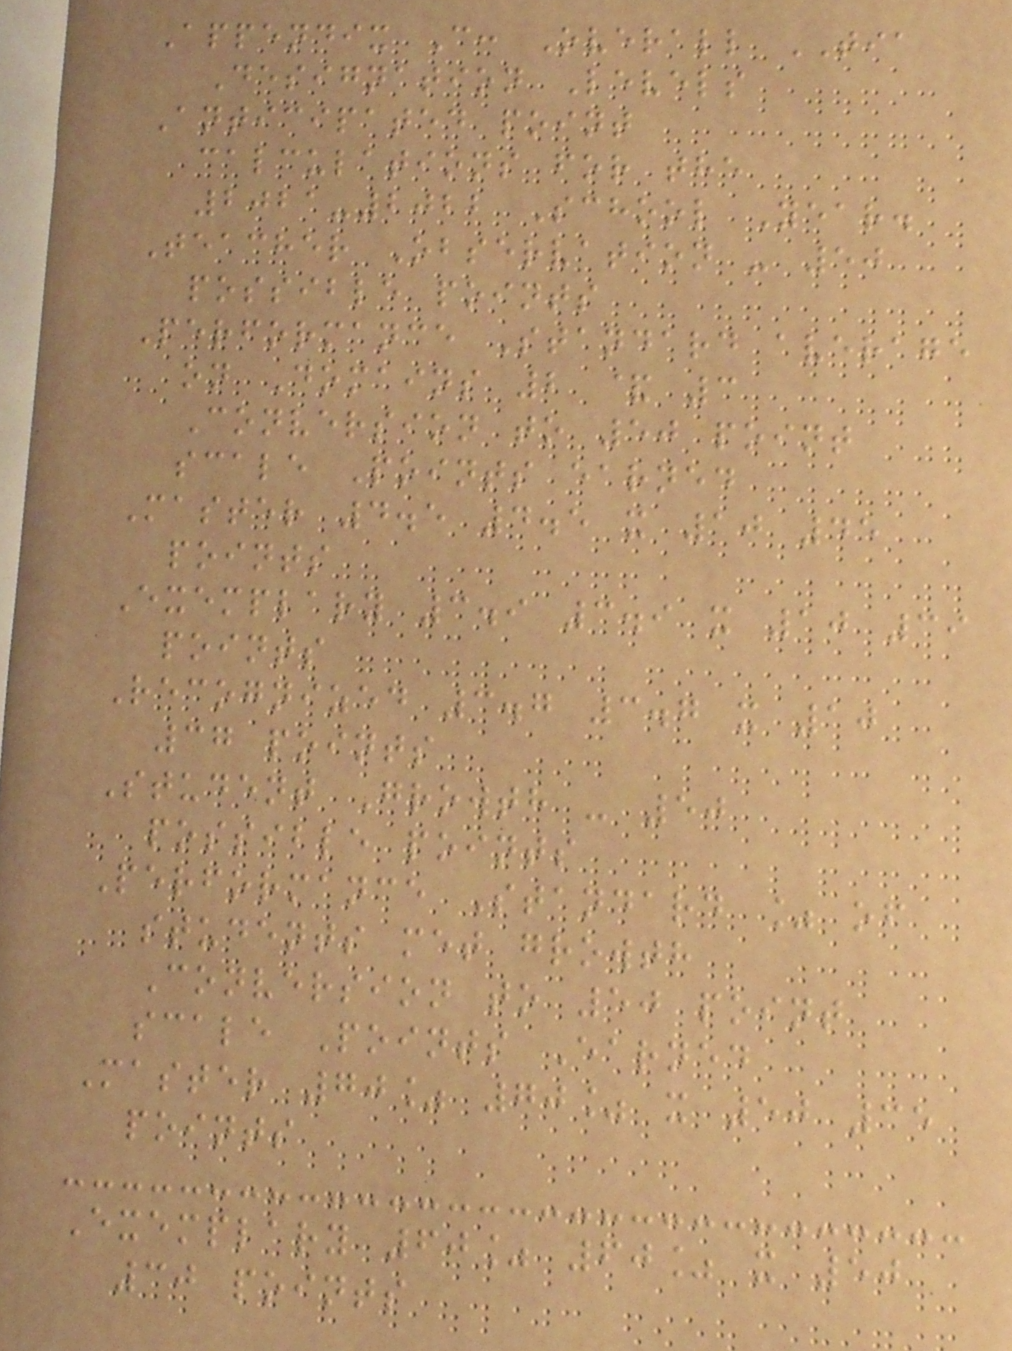Appendix C: Overall TIA
Designation Levels
Anticipated point
calculations for the
2021-2022 School Year.
Teacher Observation - 50
possible points
Performance Standard average
on Domains 2 & 3
Conversion to 50 point
scale Points earned
Master 4.5 4.5 x 10 45
points
Exemplary 3.9 3.9 x 10 39
points
Recognized 3.7 3.7 x 10
37 points
Student Growth - 50
possible points
Performance Standard % of
students met growth
Conversion to 50 point
scale Points Earned
Master 70% 70% x 50 35
points
Exemplary 60% 60% x 50
30 points
